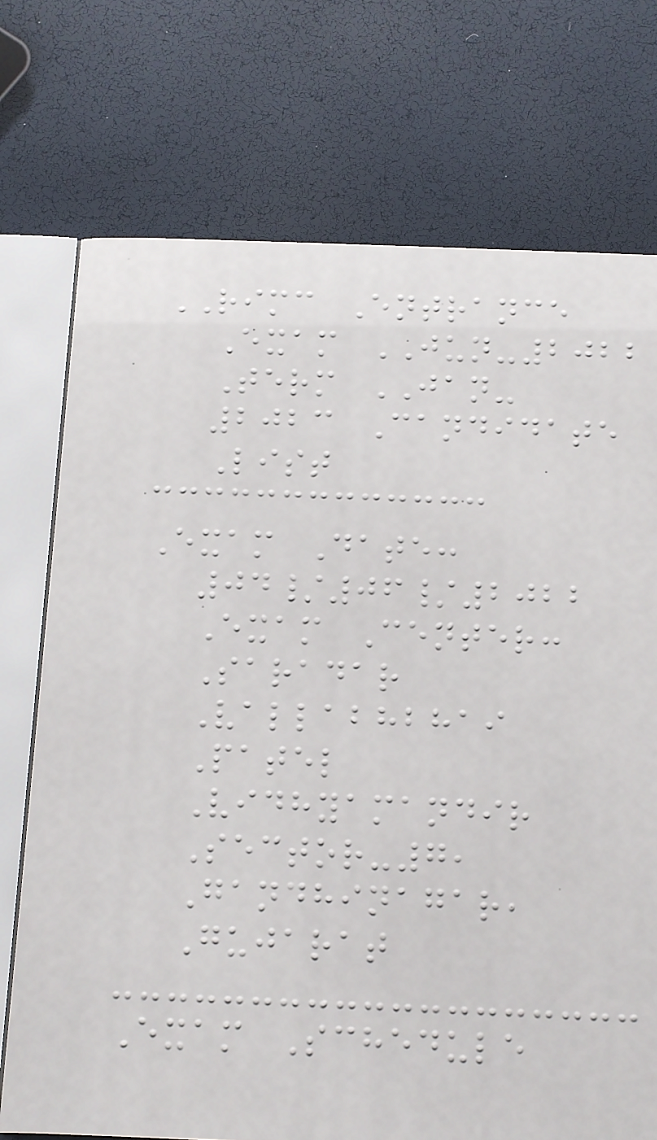RIMC Entrance
Exam JUN-2022
Term JAN-
2023 Candidate
List
Exam Date:
04/06/2022
Exam Center:
Saradar
Vallabhbhai
Patel
Vidhyamandir
Sector-7,
Gandhinagar,
Gujarat
Exam Schedule
